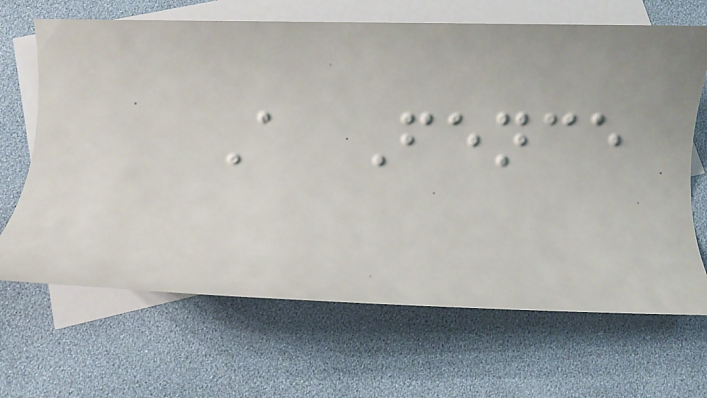A Fence
